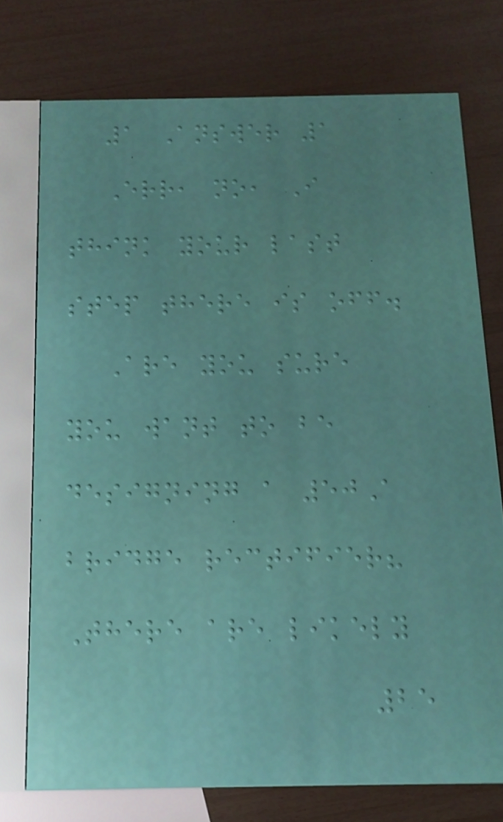1 Answer 1
Err, no, I
think your last
step there is off.
Are you sure
you want to be
designing a 50A
bridge rectifier?
There are likely
25
